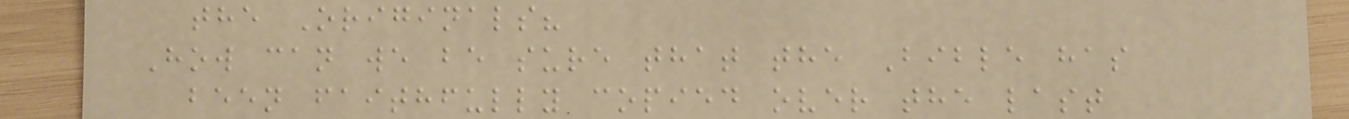the Originals?
How can we be sure that the Bible has
been faithfully copied over the last
